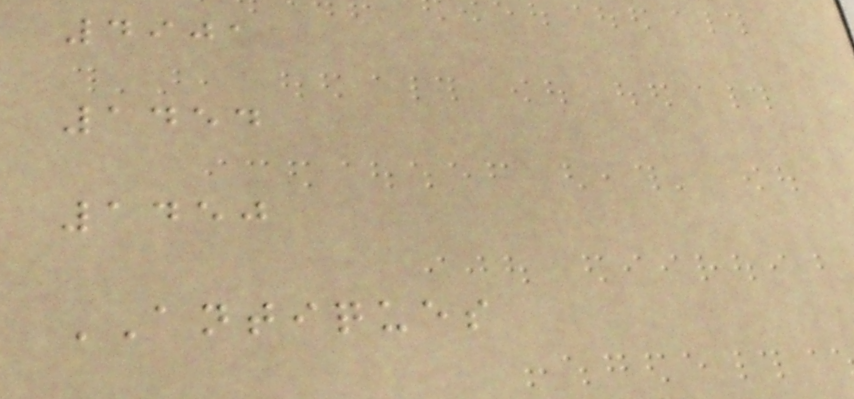4901
1454
1450
ANTIQUES
